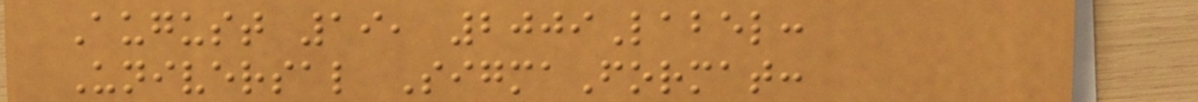August 19, 2009Label:
Universal SigmaFormat:
